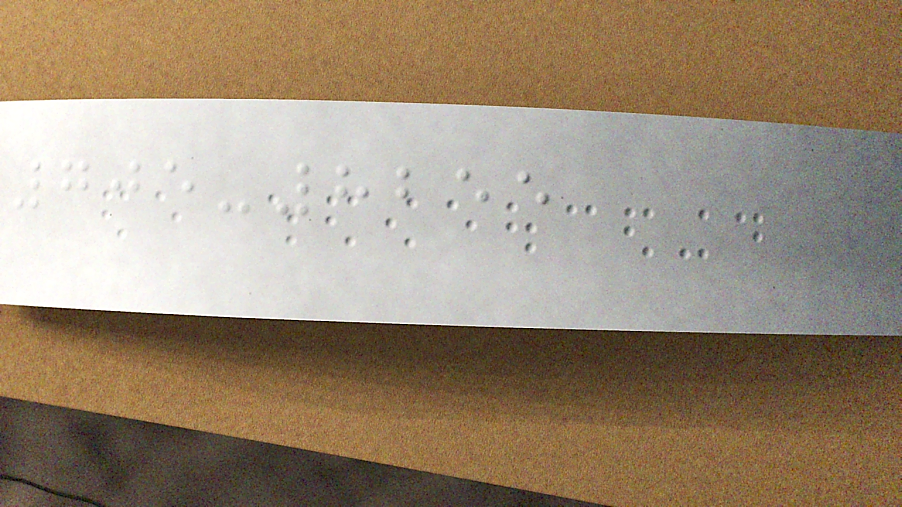705-8255
